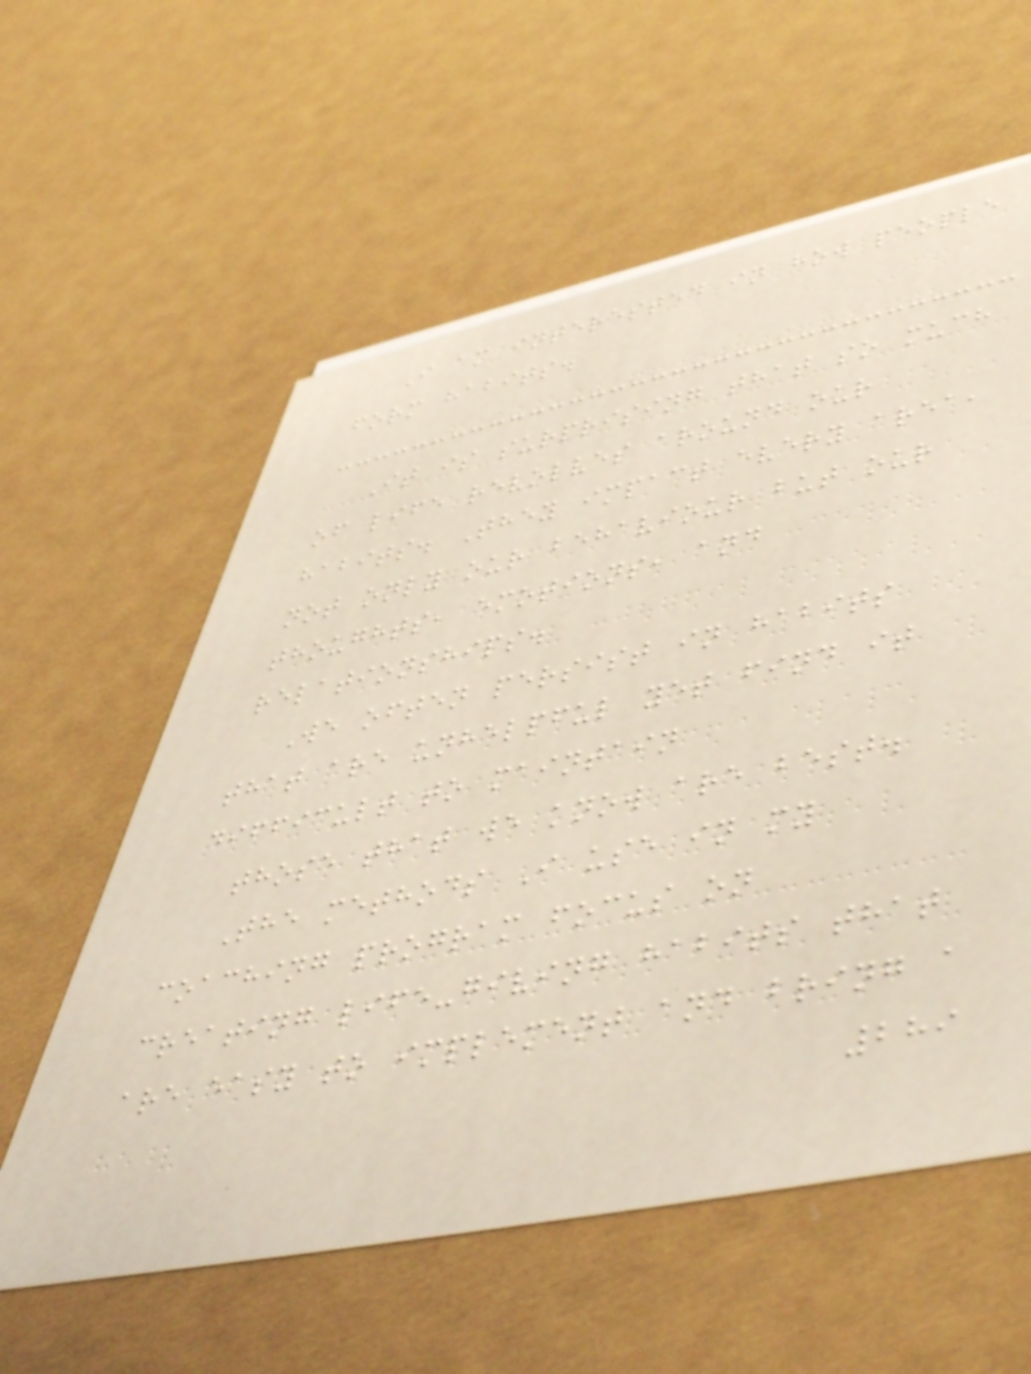I am interested in how people
form habits.
It is surprising that so much
of life revolves around our
habits. They impact every area,
not only our behaviour but our
thoughts, emotions, and
relationships.
We often persist in habits
that are unhelpful yet find it
difficult to maintain
those that we know are best.
The methods I use in my
coaching program focus on
creating life-giving habits that
are easy to implement and bring a
289
